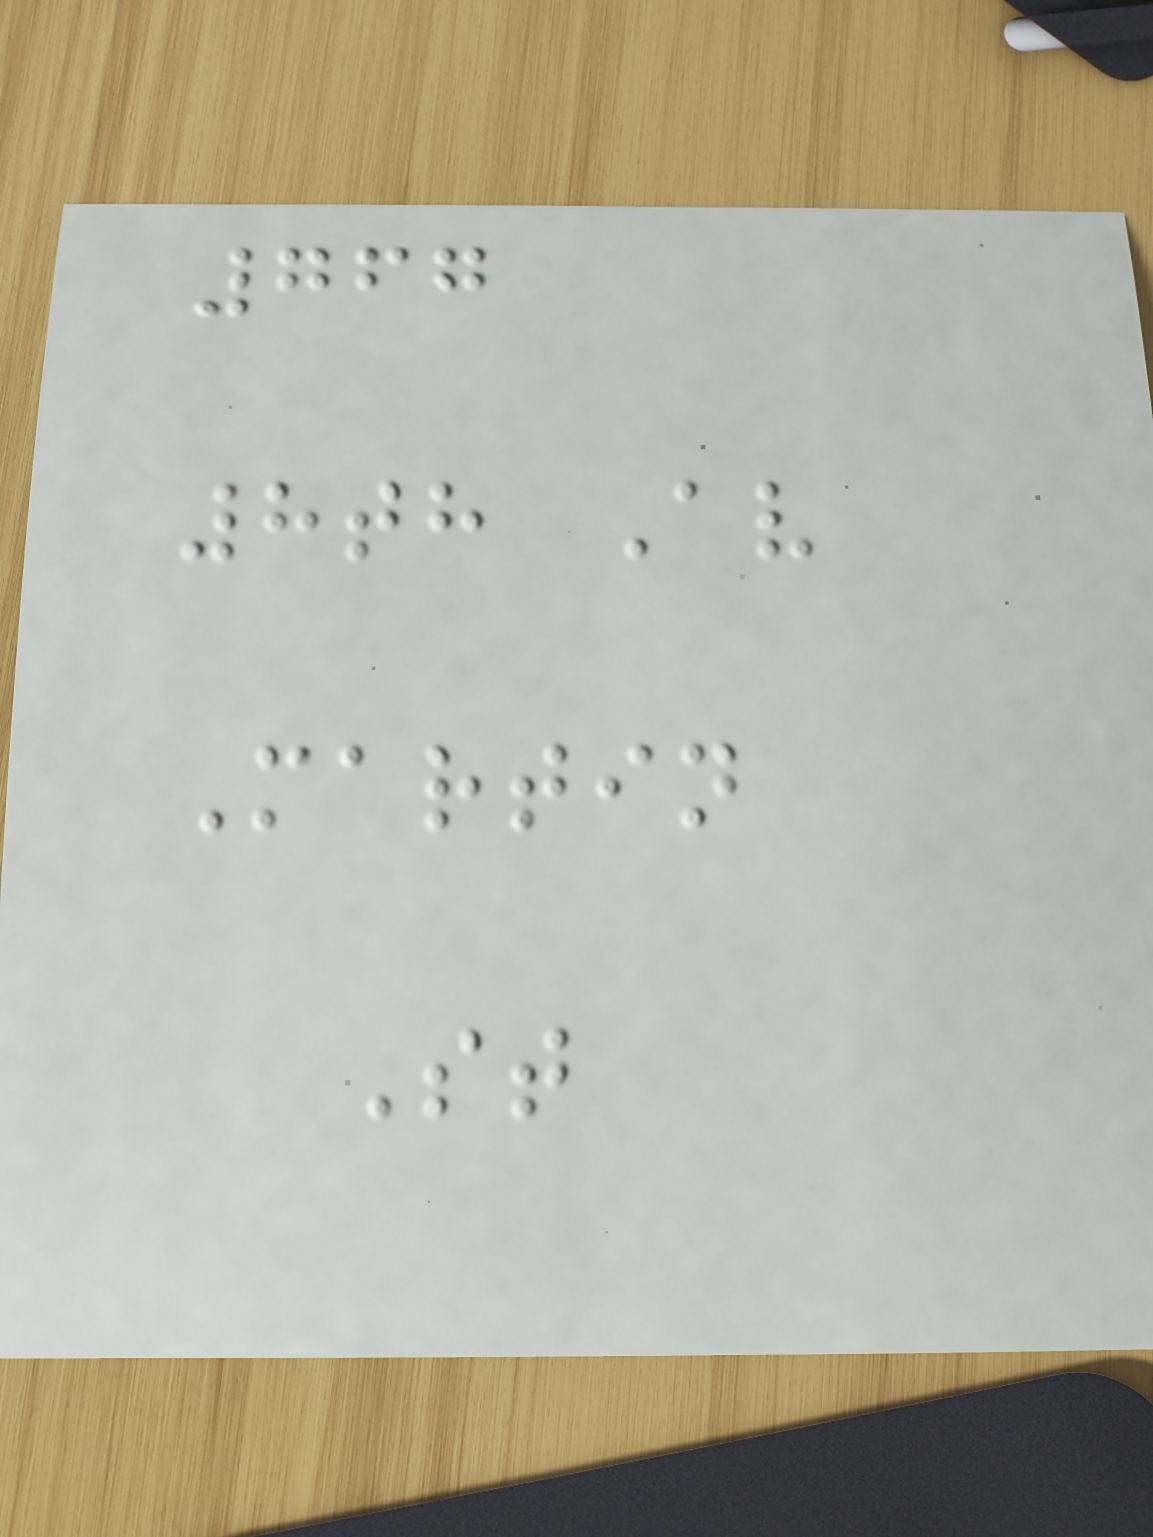767
8th Av
Martin
St
